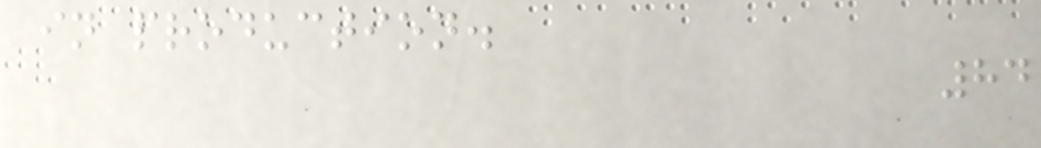in production.
84
